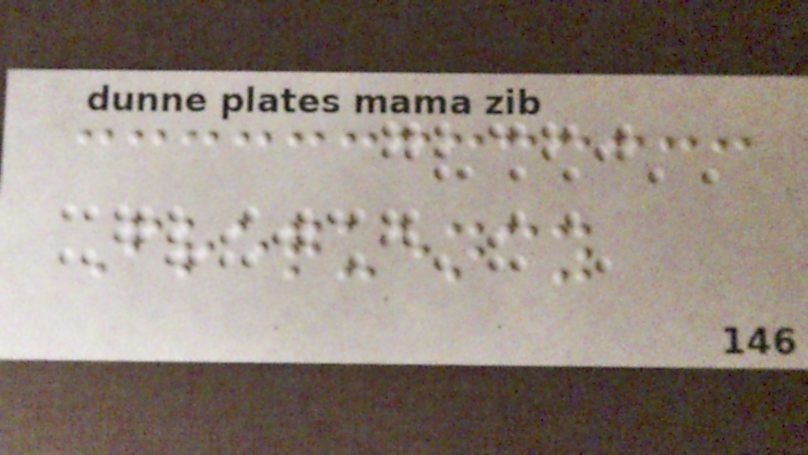Frequency
